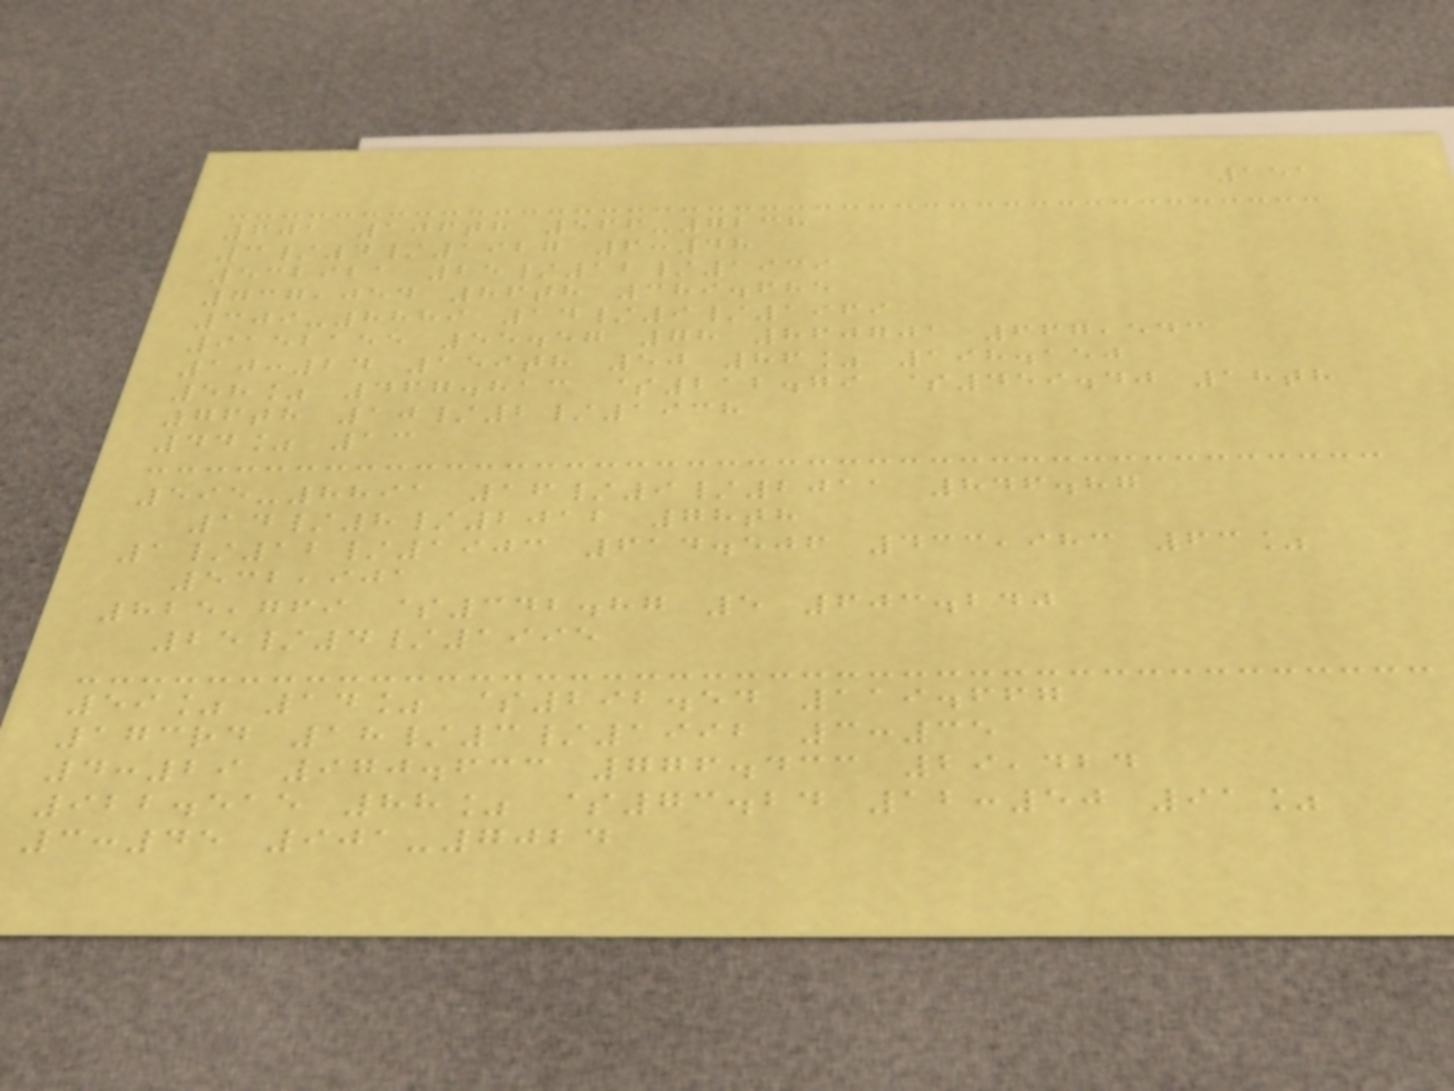151
601 106th 566-7238
3/4/1927 6:48
532921 25/12/1939
737,054 86th 389.685
309-8889 14/9/1969
9152155 55.57 78 860701 667,543
10:24 159th 50 86% 198.150
58% 467.813 $212.79 $459.40 18th
76th 10/2/1938
44% 13
595-8891 16/9/2011 846.87
14/8/2012 78th
1/12/1903 614.506 433,983 63%
532,901
825,769 $342.87 5 603.240
25/4/1995
59% 14% $292.54 119.667
173rd 18/3/1992 3:35
4:29 970.633 776.433 29,424
922.515 88% $73.24 12:50 91%
3:45 901-7024
